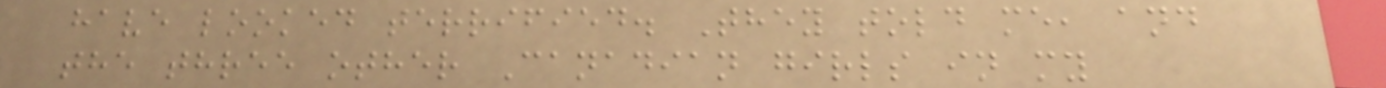have looked terrified. They told me, and
the three other Canadian girls in my
